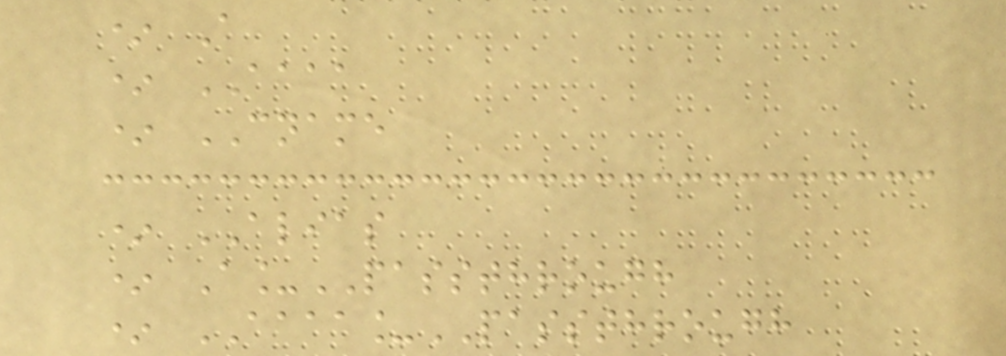* A
* AAAA
* CNAME
* ALIAS
* A_PASSTHROUGH
* AAAA_PASSTHROUGH
